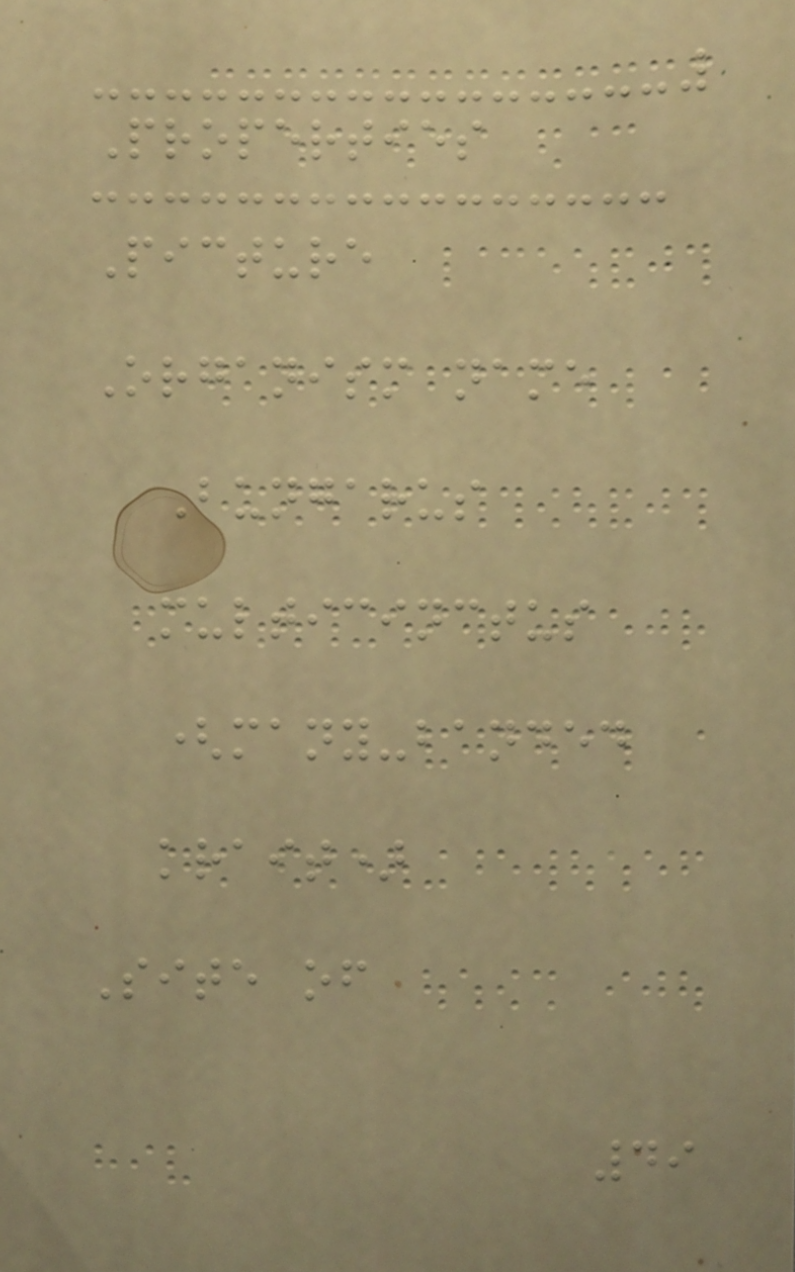Properties
Picture
Organism name
Bungarus
multicinctus
(many-banded
krait)
Site of
49
